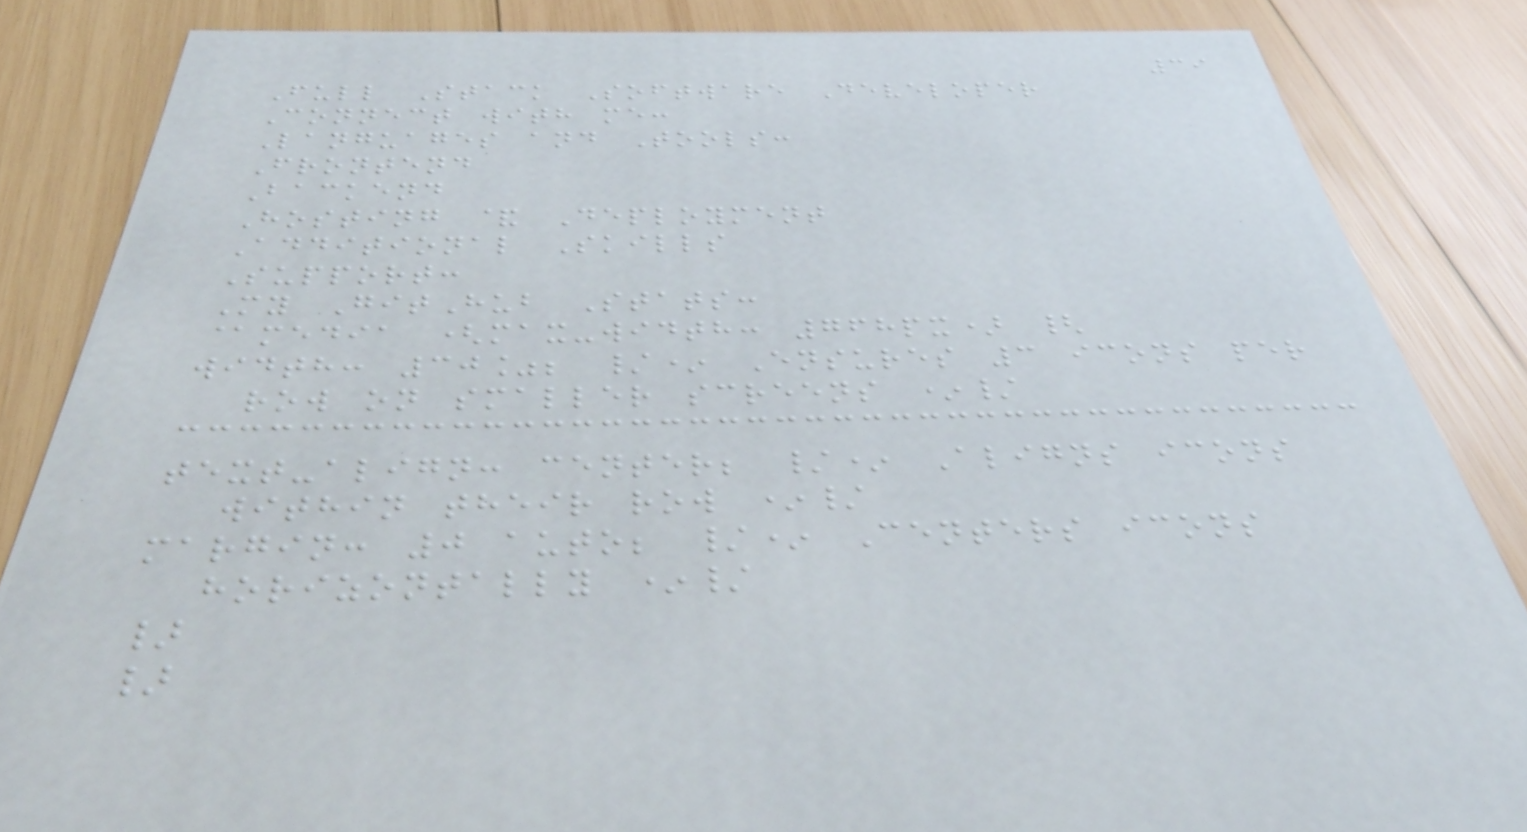39
Full Stack Software Developer
Connect with me:
Languages and Tools:
Frontend
Backend
Hosting & Deployment
Additional Skills
Support:
My GitHub Stats:
@media (max-width: 768px) {
width: 30%; /* Ensures 3 icons per
row on smaller screens */
text-align: center; /* Aligns icons
within their row */
margin: 0 auto; /* Centers icons
horizontally */
}
}
